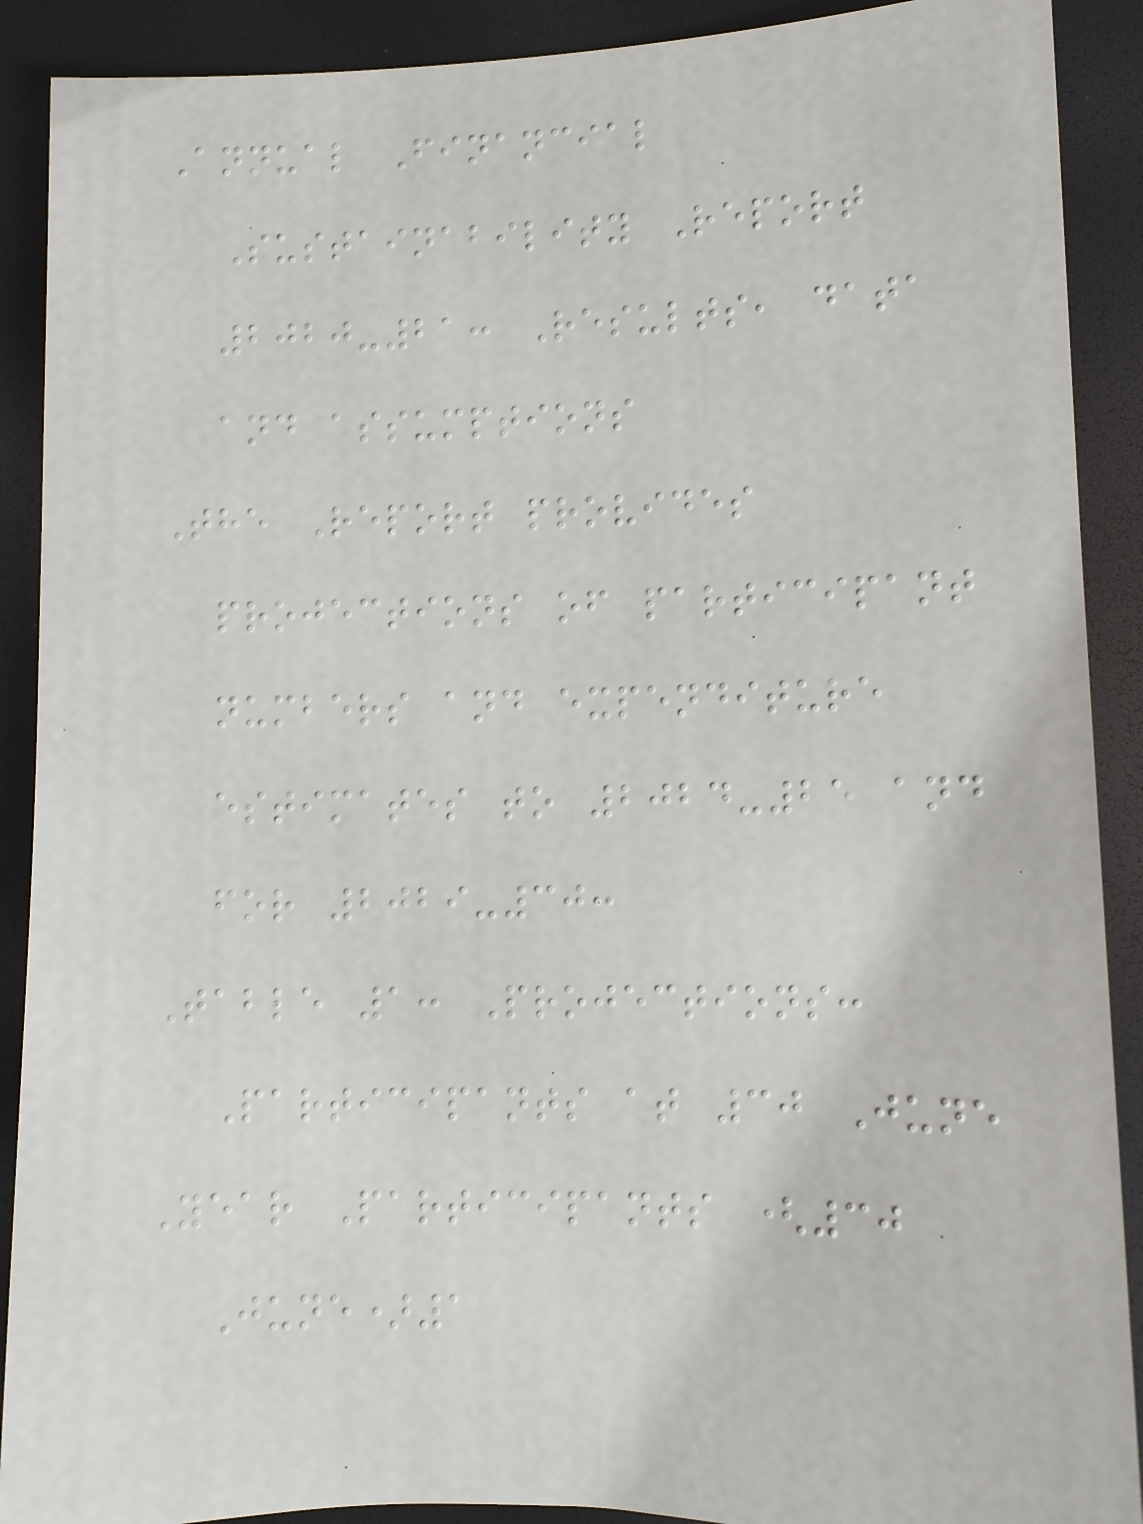Annual Financial
Sustainability Report
2020-21: Results, data
and assumptions
The Report provides
projections of participant
numbers and expenditure
estimates to 2024-25 and
for 2029-30:
Table 1: Projections:
Participants at 30 June
Year Participants (30
June)1
